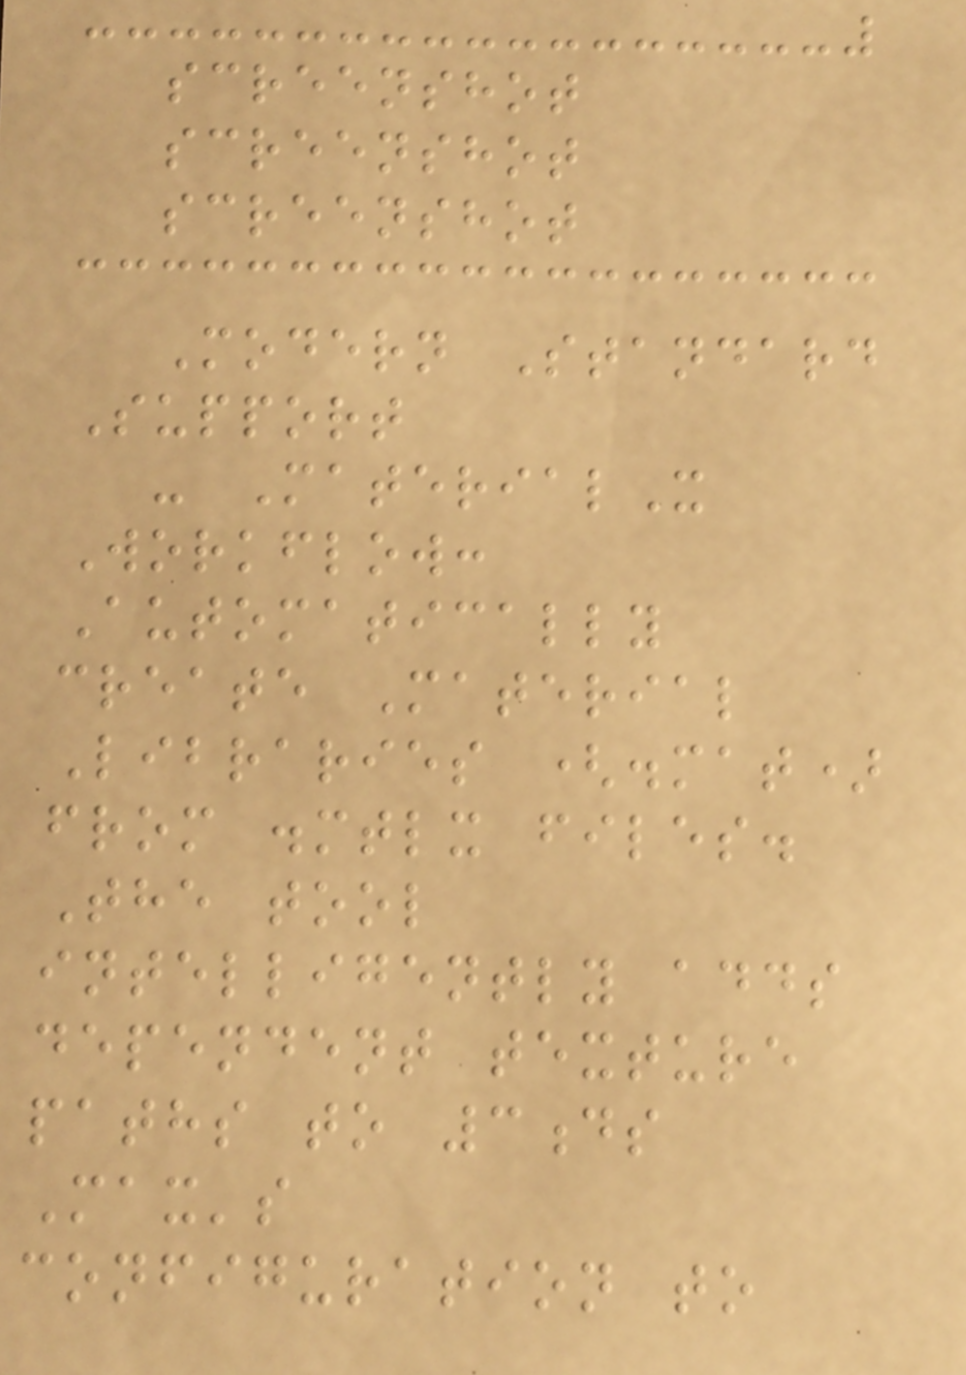screenshot
screenshot
screenshot
Modern Standard
Support
- MaterialX
Workflow:
Automatically
create Material
Libraries (.mat)
from .mtlx files.
The tool
intelligently adds
dependent texture
paths to 3ds
Max's
configuration to
